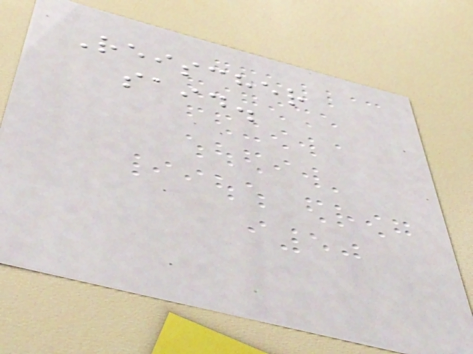Reischer
said.
